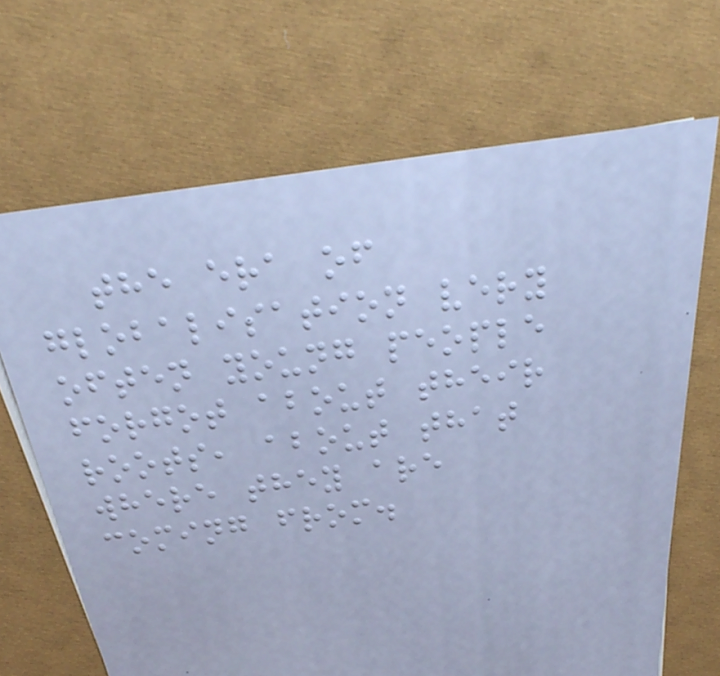the era of
globalisation very
often young people
forgot about their
roots, about that
where they are
coming from.
